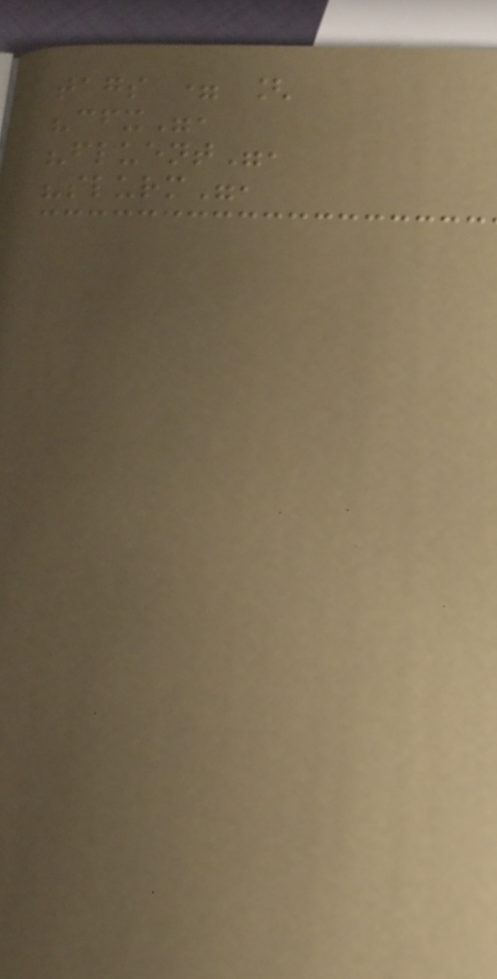tags = [
"cfx",
"fluent",
"slurm",
